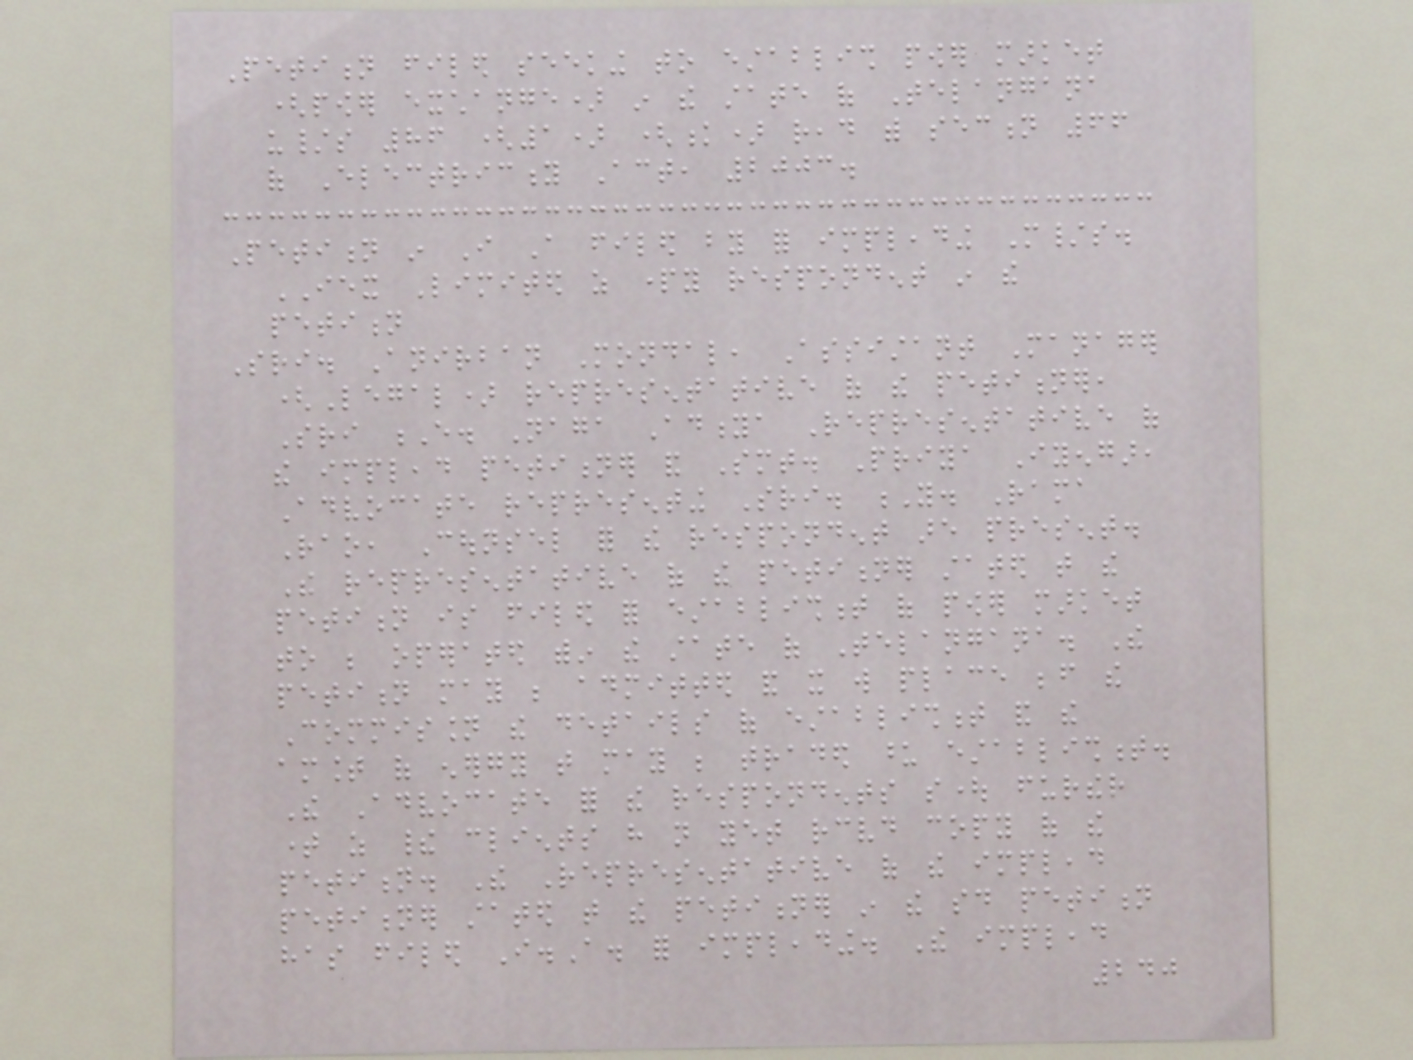Petition filed seeking to establish power market
(power exchange) in the state of Telangana
u/s 86 (1) (k) read with section 66
of Electricity Act, 2003.
Petition in I A filed by for impleading M/s.
IEX Limited as party respondent in the
petition
Sri. Anirban Mondal, Assistant Manager
(Legal) representative of the petitioner,
Sri E. Naga Aditya Representative of
the implead petitioner and Smt. Priya Iyengar,
Advocate representing Sri. Y. Rama
Rao, Counsel for the respondent are present.
The representative of the petitioner stated that the
petition is filed for establishment of power market
to be operated within the state of Telangana. The
petition may be admitted and it will place before the
Commission the details of establishment and the
amount of energy that may be traded upon establishment.
The Advocate for the respondents sought further
time as their clients have not yet received copy of the
petition. The Representative of the implead
petitioner stated that the petitioner in the said petition
has filed I.A. for impleading. The implead
240
